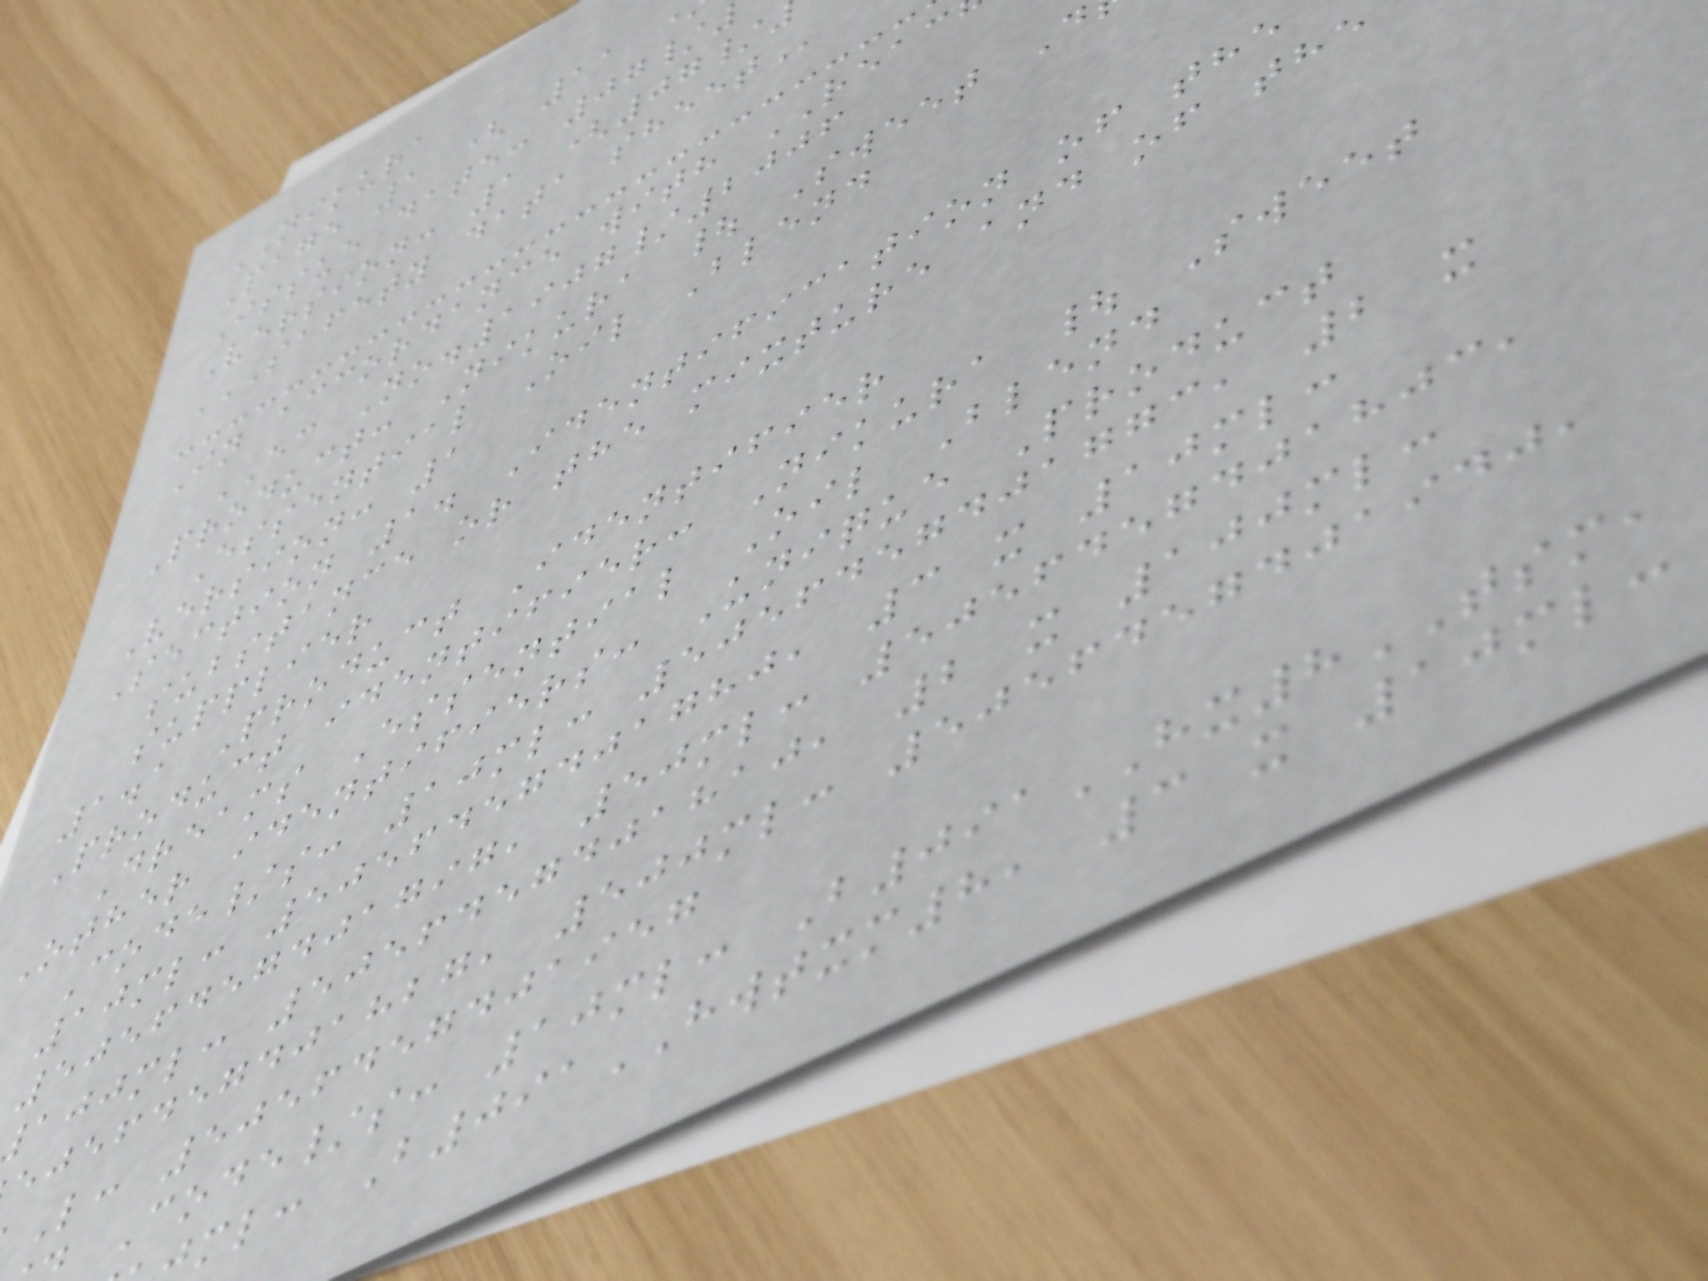NIKURA
Page 1 ( 11
Issue date: 07/
Version: 1 (07/
SAFETY DATA SHEET
In accordance with REAC
EC No.1907/2006
Product: Nikura | Sweet D
Essential Oil Blend
Version: 1
Section 1. Identification of the
substance or the mixture and of the
supplier
1.1 Product Identifier
Product identifier: Nikura | Sweet
Dreams Essential Oil Blend
Other identifiers: Unique Product
Code/s: 10ml: 5056457401773, 2 x
10ml: 5056457401780, 3 x 10ml:
5056457401797, 50ml: 5056457401803,
ajjml: 5056457401810, 2 x 100ml:
ejefdegdjahbg, 500ml: 5056457401940,
L: 5056457401957
Code/s: 10ml: B091HX8TSM,
ml: B091HWTXM8, 3 x 10ml:
